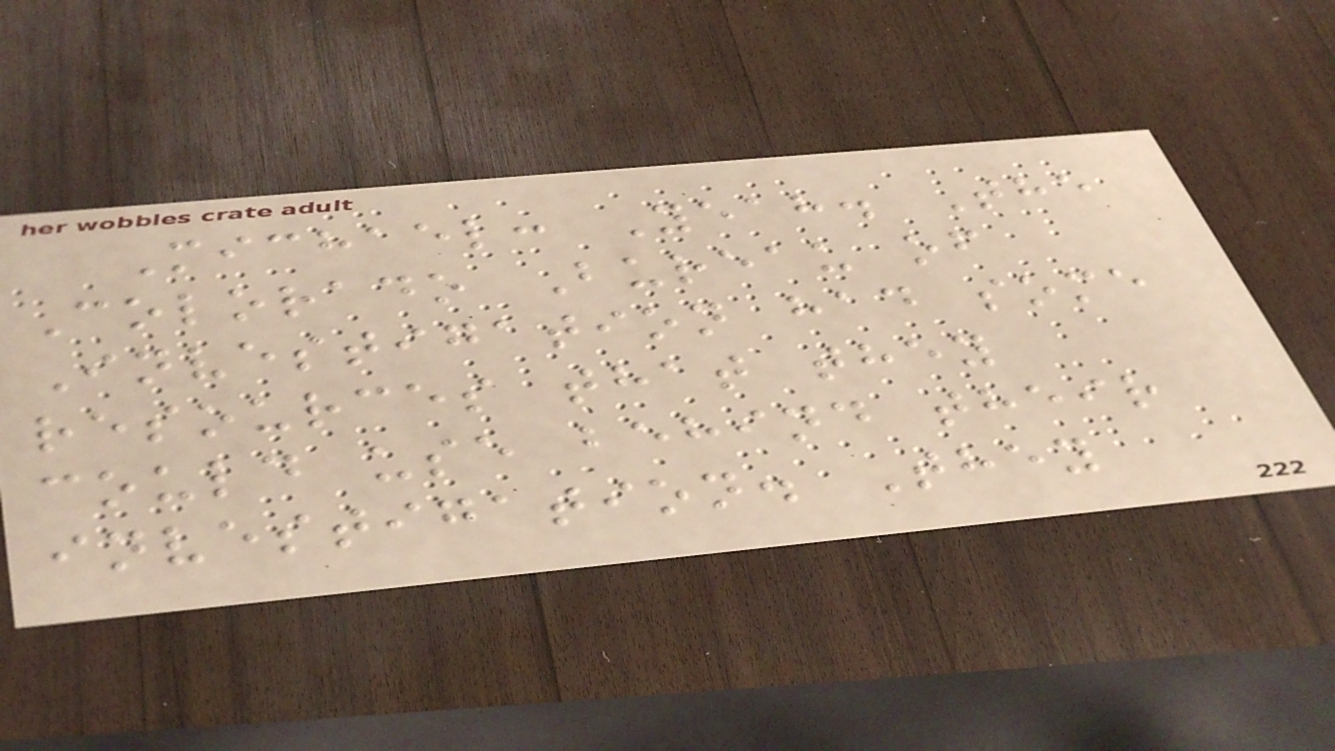Michael: Yeah. The
Colorado Bureau of
Investigation had some
resources that they
could use behind their
investigation. They
